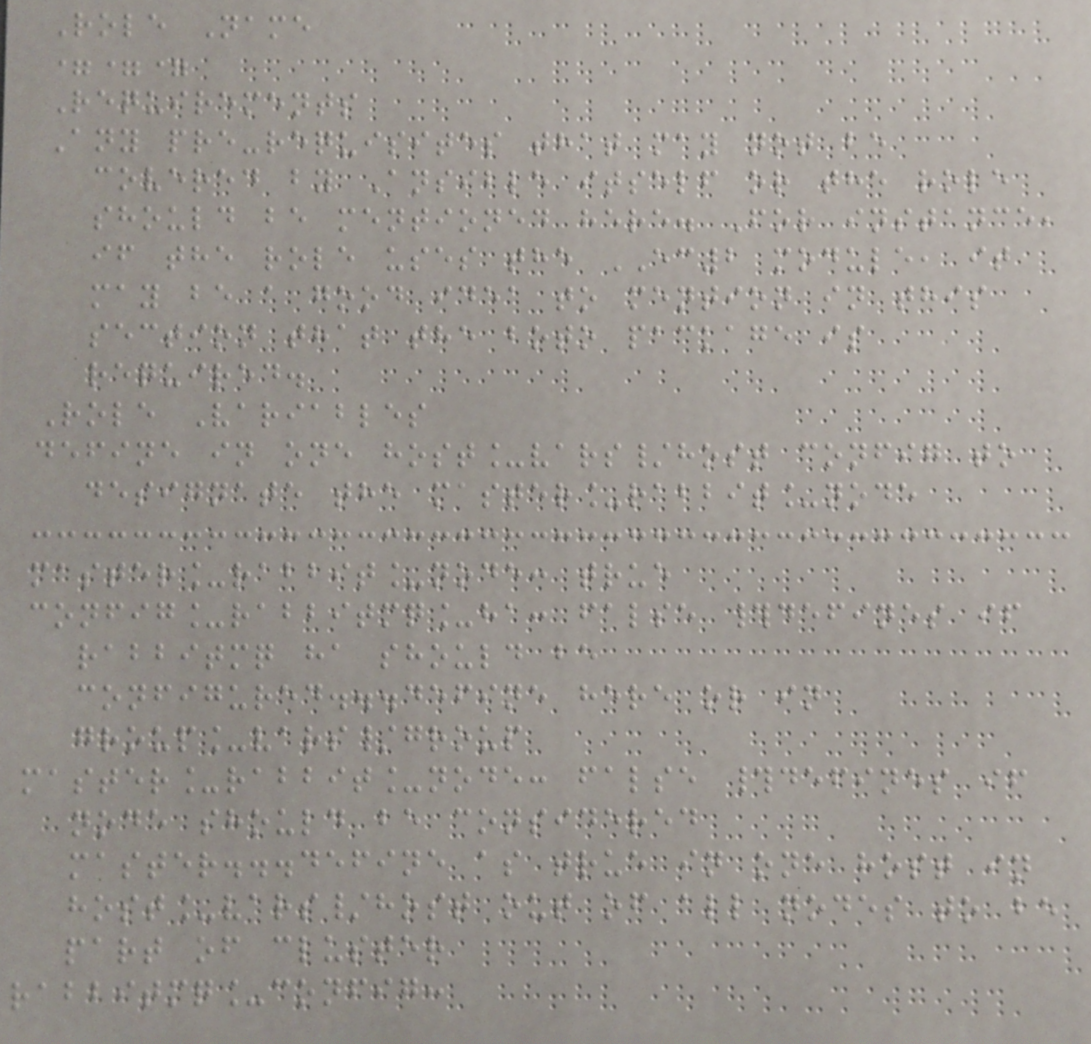Role Name
===
Requirements
Any pre-requisites that may not be
covered by Ansible itself or the role
should be mentioned here. For instance,
if the role uses the EC2 module, it
may be a good idea to mention in this
section that the boto package is
required.
Role Variables
define in one host_vars/host config to
designate the master_rabbit_node
master_rabbit_node: true
config_rabbitmq_ha: false #defines if
rabbitmq ha should be
configured...define here or in
group_vars/group
master_rabbit_node: false #defines if
node should be considered
master...define as true in one host in
host_vars/host out of all nodes to be
part of cluster
rabbitmq_config:
